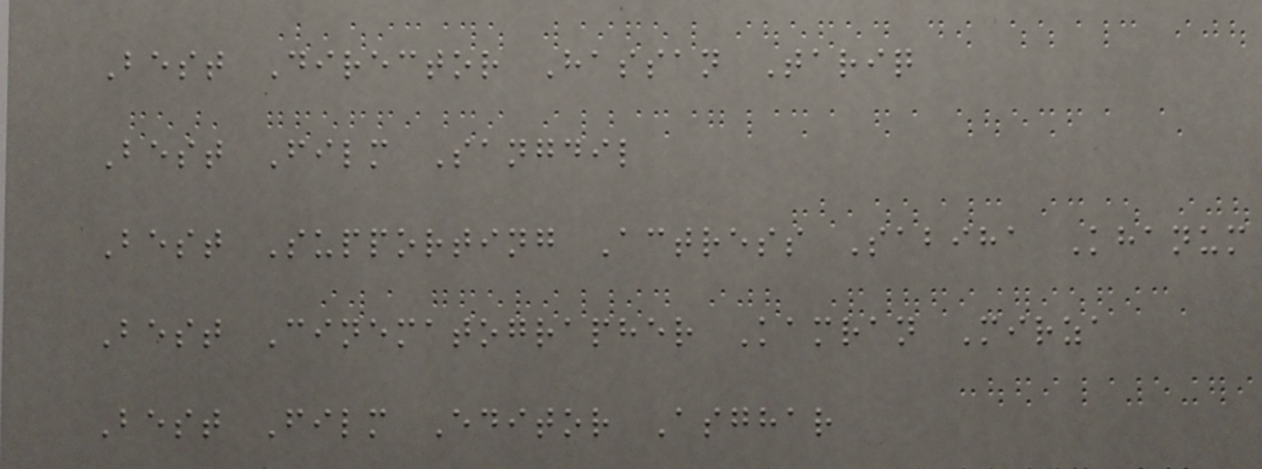Best Director Hassan Tariq
Best Film Sangdil
Best Supporting Actress Sabiha Khanum
Best Cinematographer Kamran Mirza
Best Film Editor Asghar
